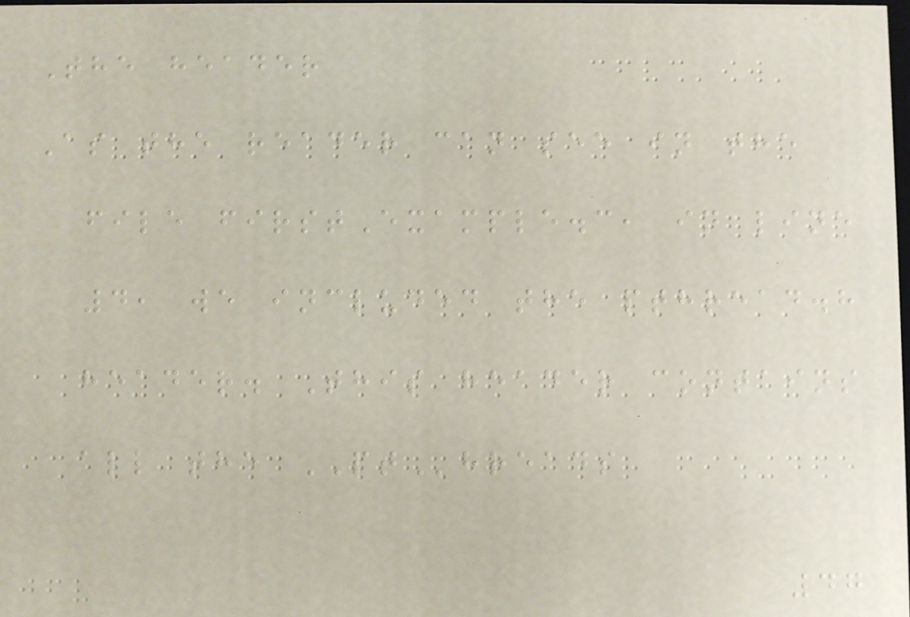The header
As the reader can see in the
file firstExample.c, in line
4, we included the pthread.h
header. This header contains
all the PThreads
47
